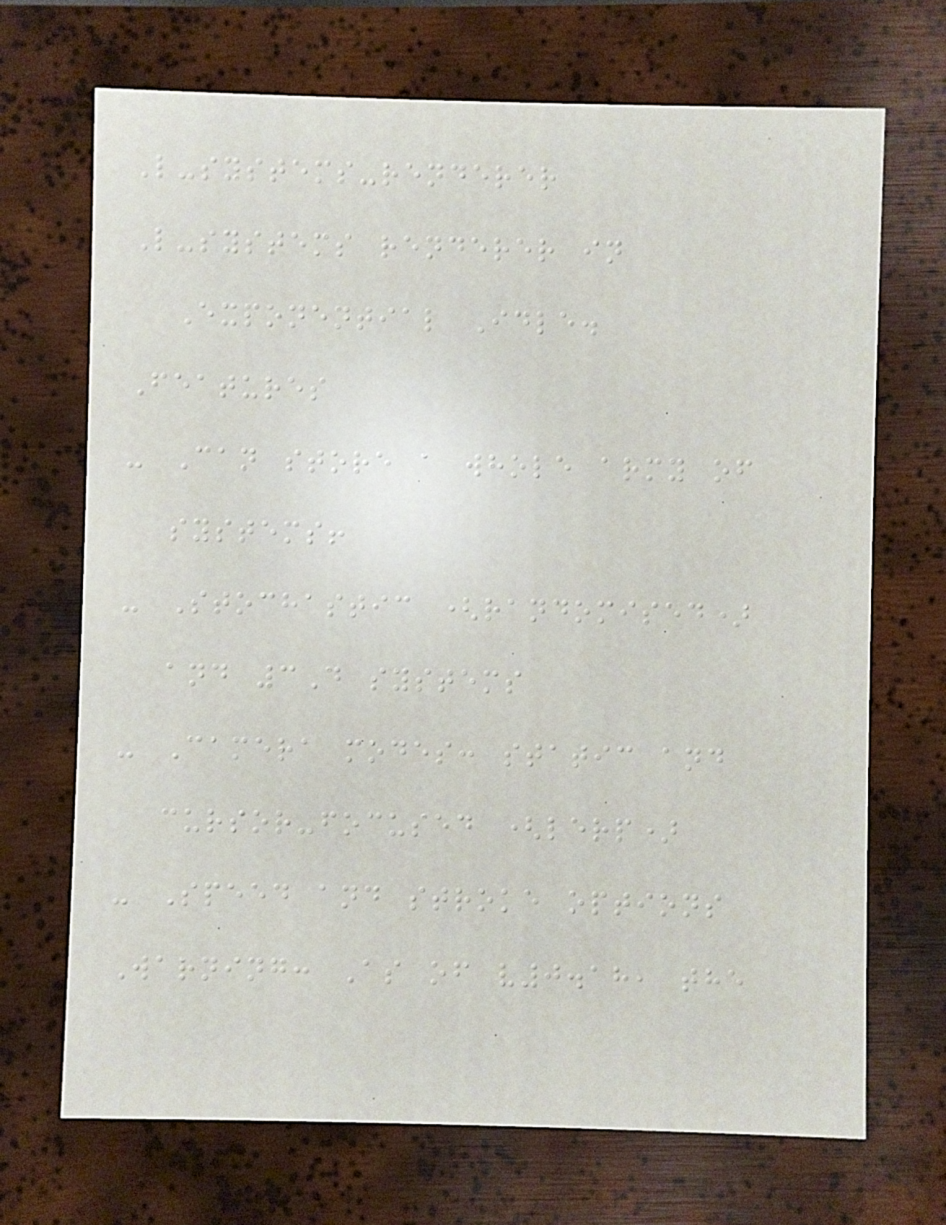L-systems-renderer
L-systems renderer in
Exponential Idle.
Features
- Can store a whole army of
systems!
- Stochastic (randomised)
and 3D systems
- Camera modes: static and
cursor-focused (lerp)
- Speed and stroke options
Warning: As of v0.18, the
